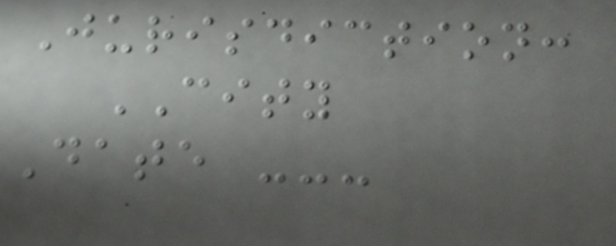Jurisdiction:
CITY
Date ---
